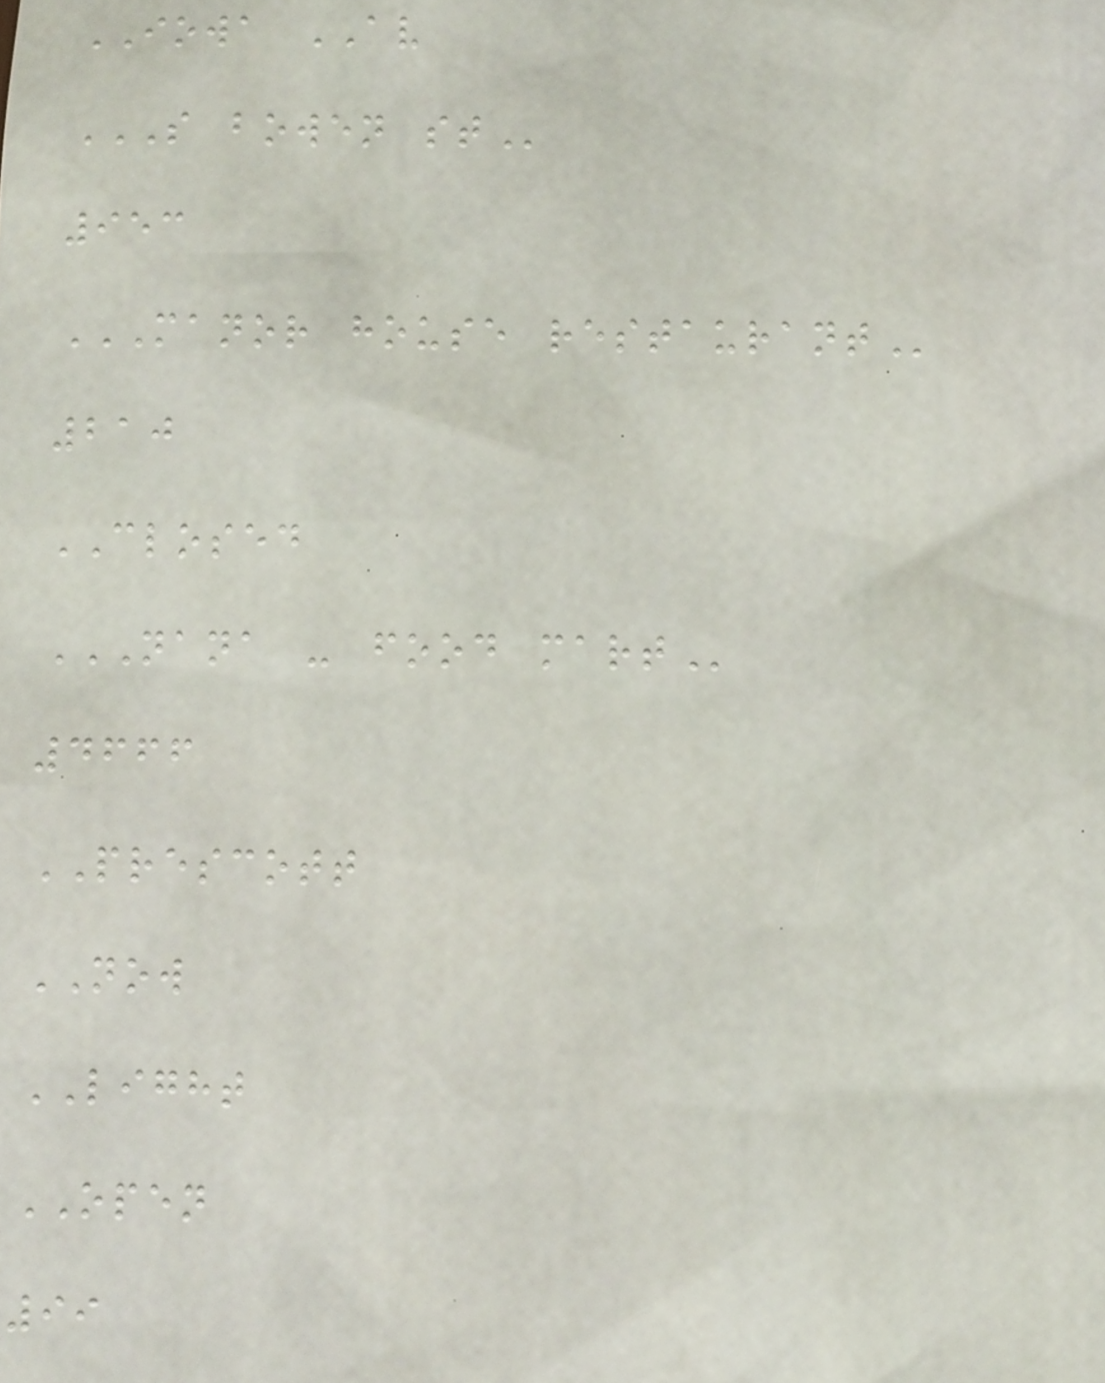IOWA AV
S BOWEN ST
953
MANOR HOUSE RESTAURANT
210
CLOSED
NANA - FOOD MART
4666
PRESCOTT
NOW
LIGHT
OPEN
99
